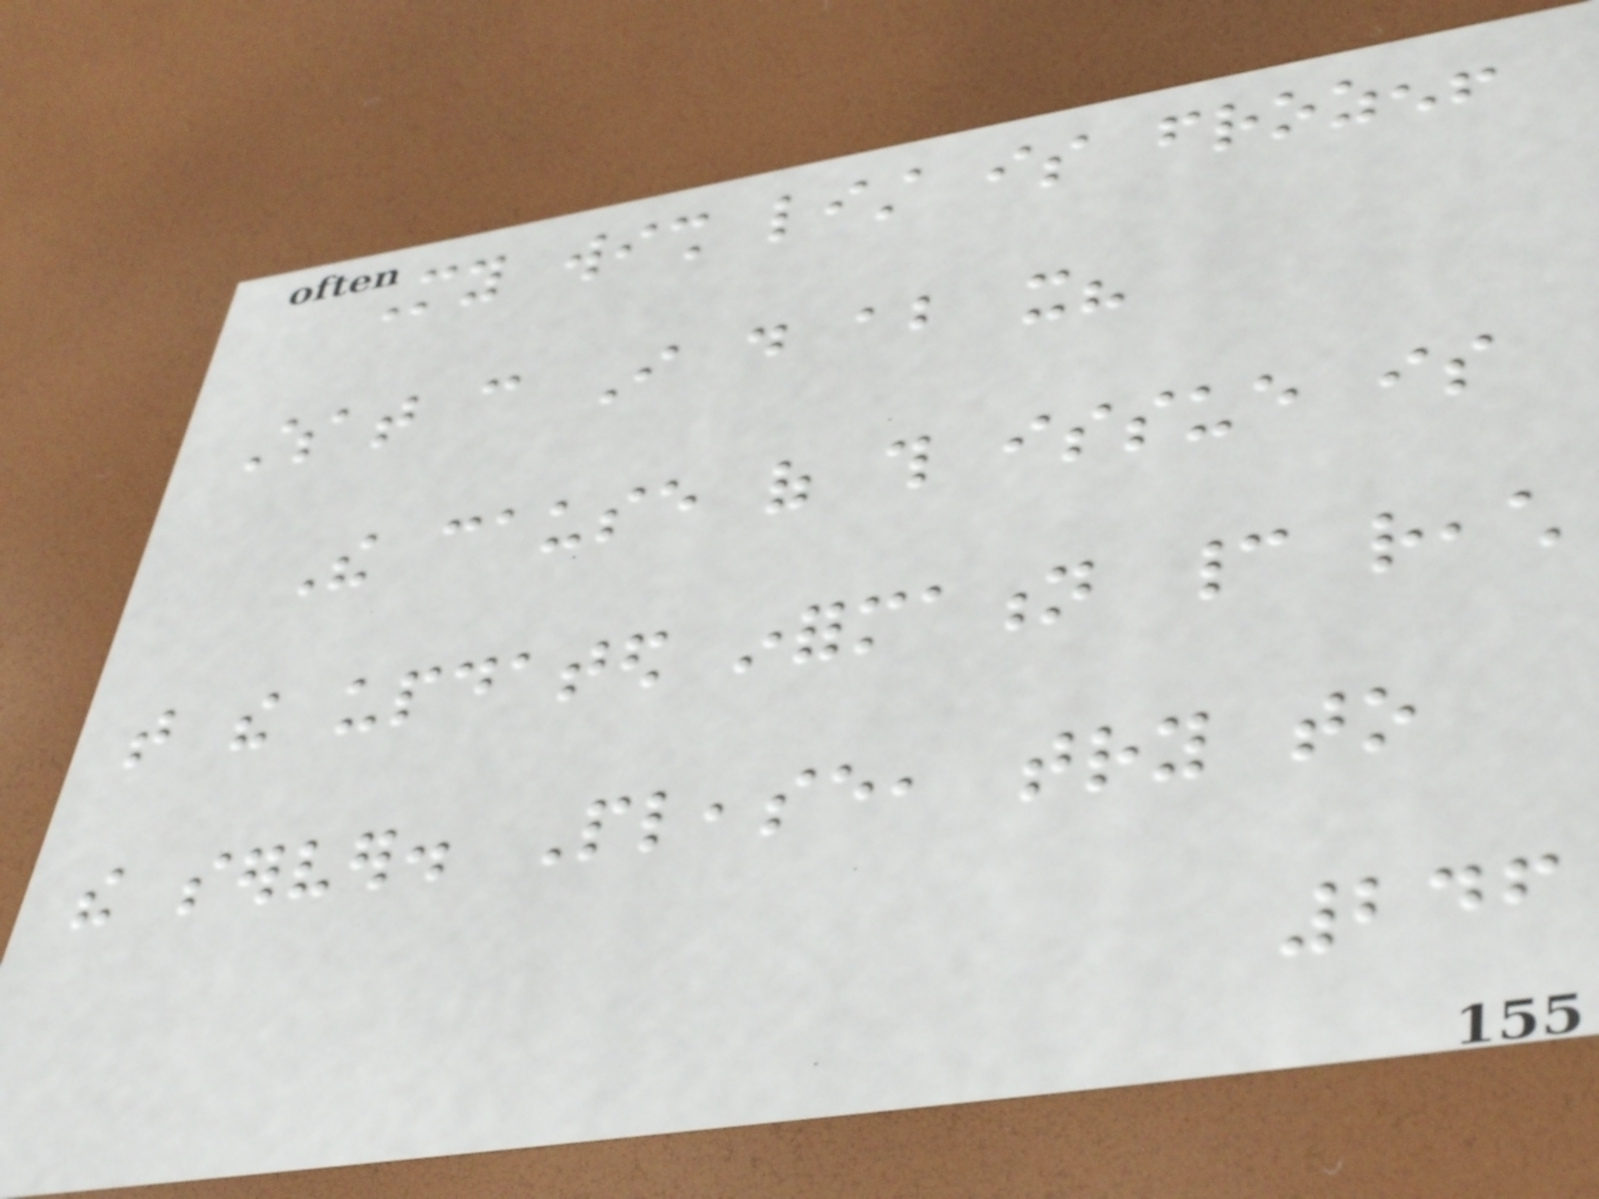My wish list is frozen!
What can I do about it?
The cause of this issue is
that the updated information cannot reach
the server. Please, try to
246
